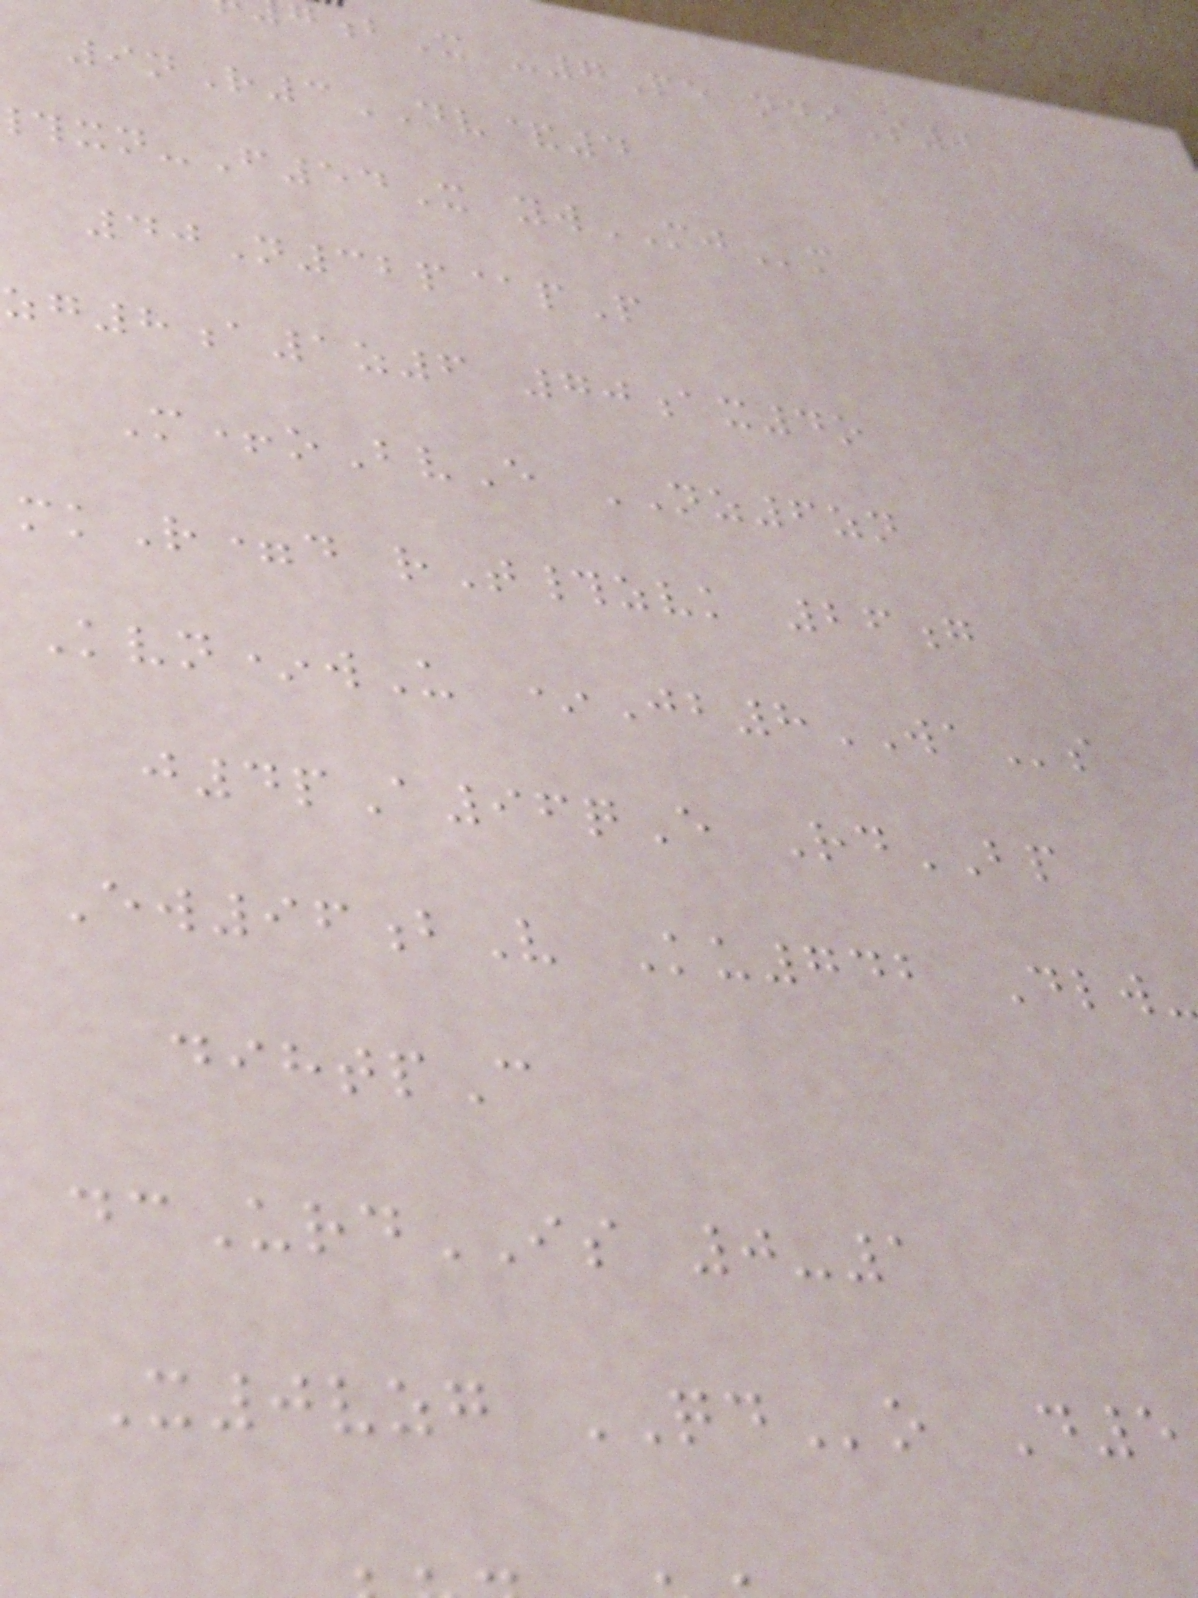bX -7Pe ndiS0
9nR3DV&4
xn-F54X ywMJm
40N32p@pP
zg8a1z6 70ax4o
M+oBvE NZ6zn
mkR=d rT#zvk 26g
Kvn*wU *Jb8WAs
j4pA96qE RdBP
Ew96bV Ku742 Dlw-
dihtpC
dcUrdIS 0-1
X0vzg QDo D5
